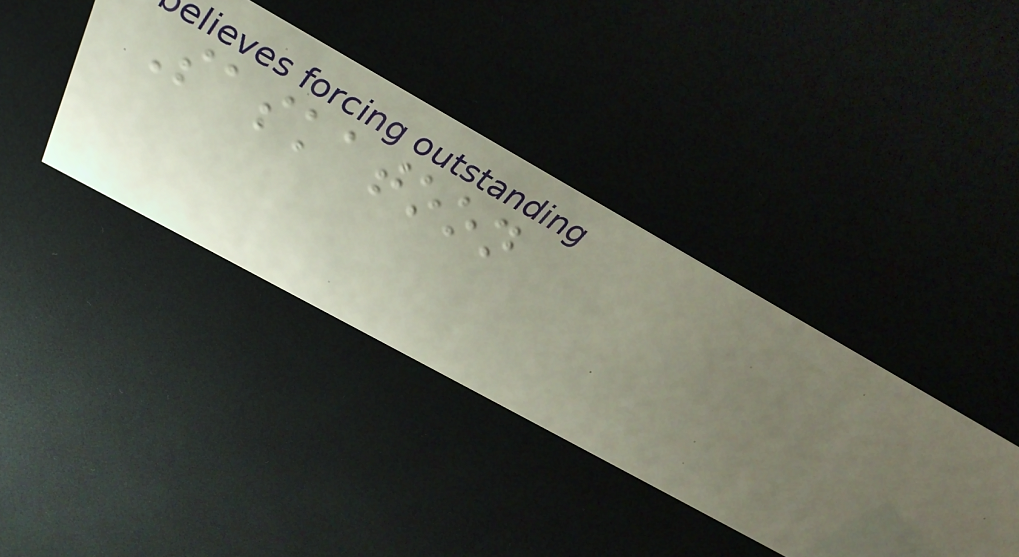Saskatoon
